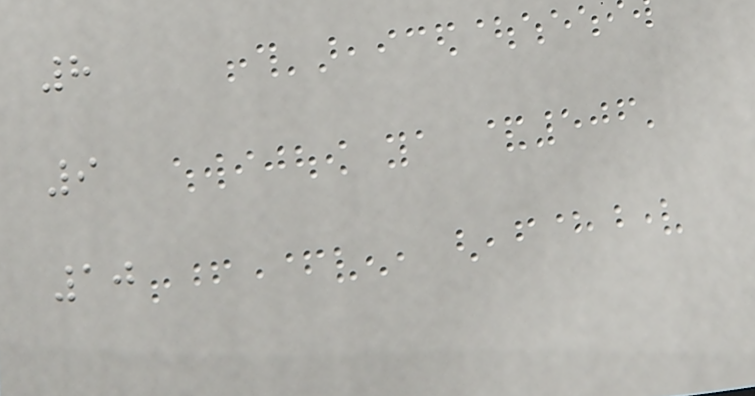8
9
10
